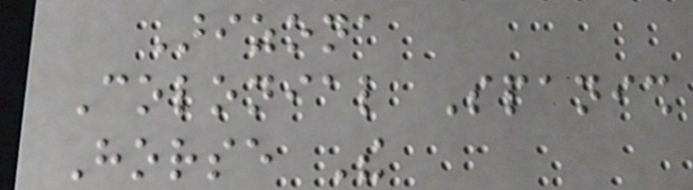Arizona
Colonial Spanish
Horse The
